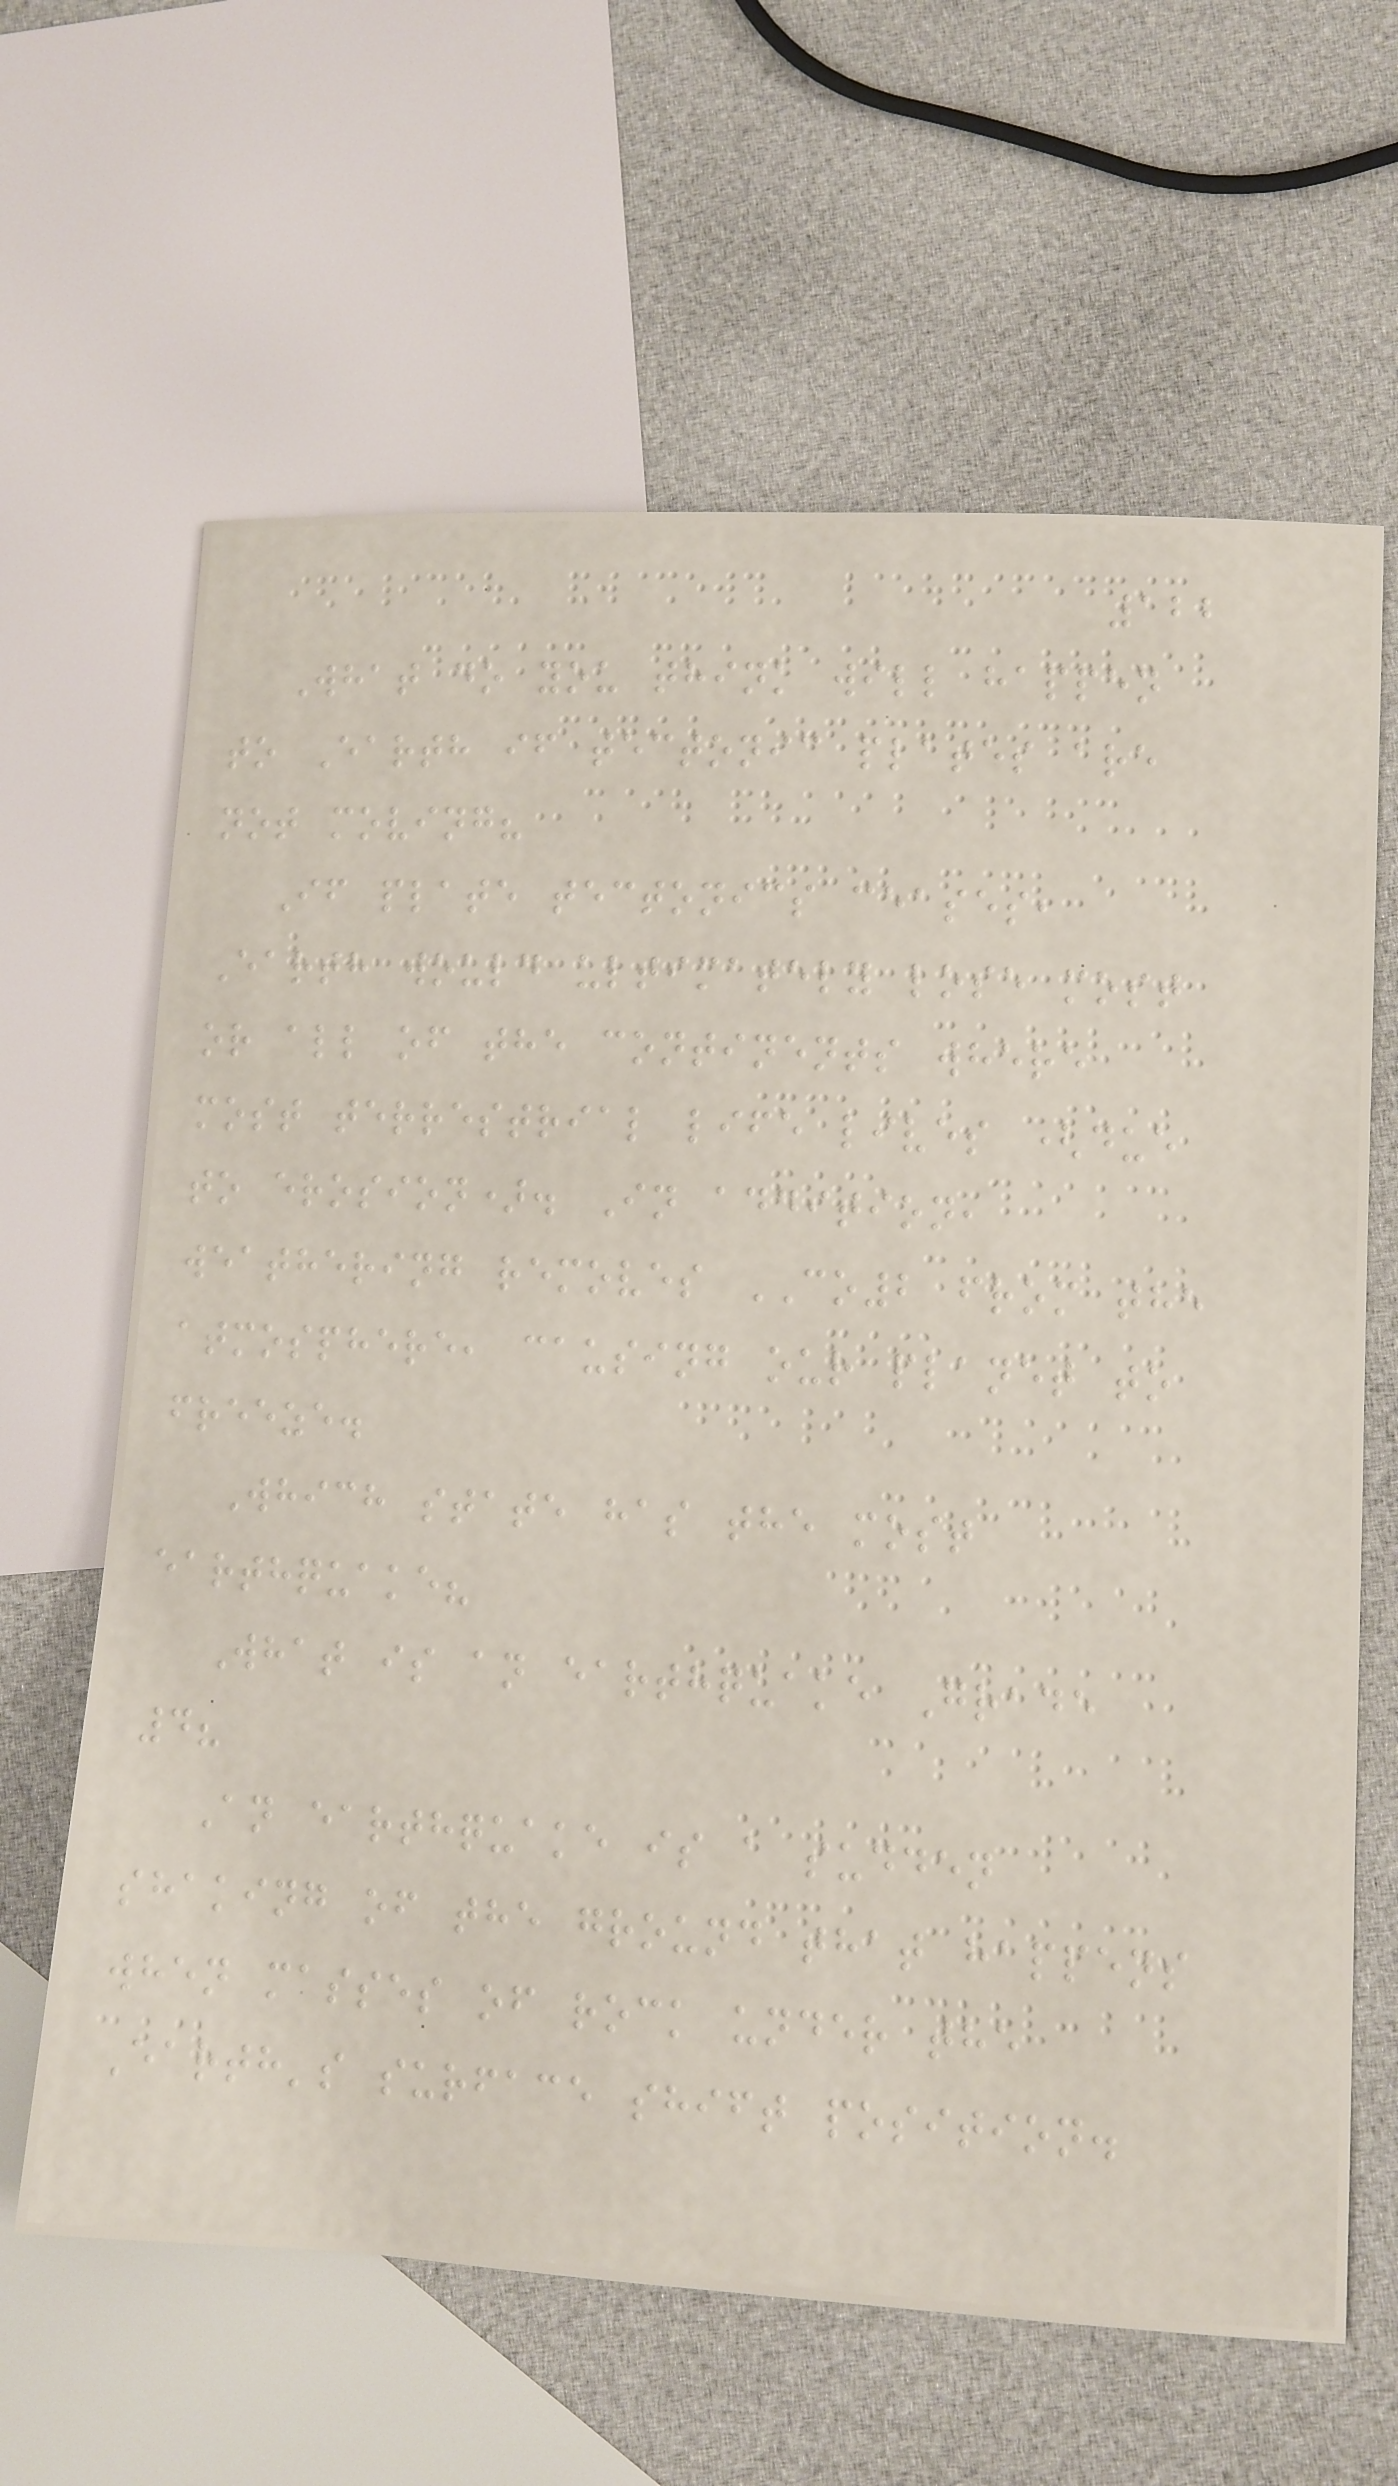122
What do you think will happen
to Earth if tectonic plates are
not moving?
If plate tectonics ceases,
Earth would ultimately lose most
or all of the continents where
most terrestrial life lives (due
to erosion). In addition,
weathering removes CO2 from the
atmosphere, causing our planet to
freeze.
Which state has the most
earthquake?
What is an earthquake Grade
4?
An earthquake is a sudden
shaking of the ground that happens
when masses of rock under the
Earth's surface shift position.
